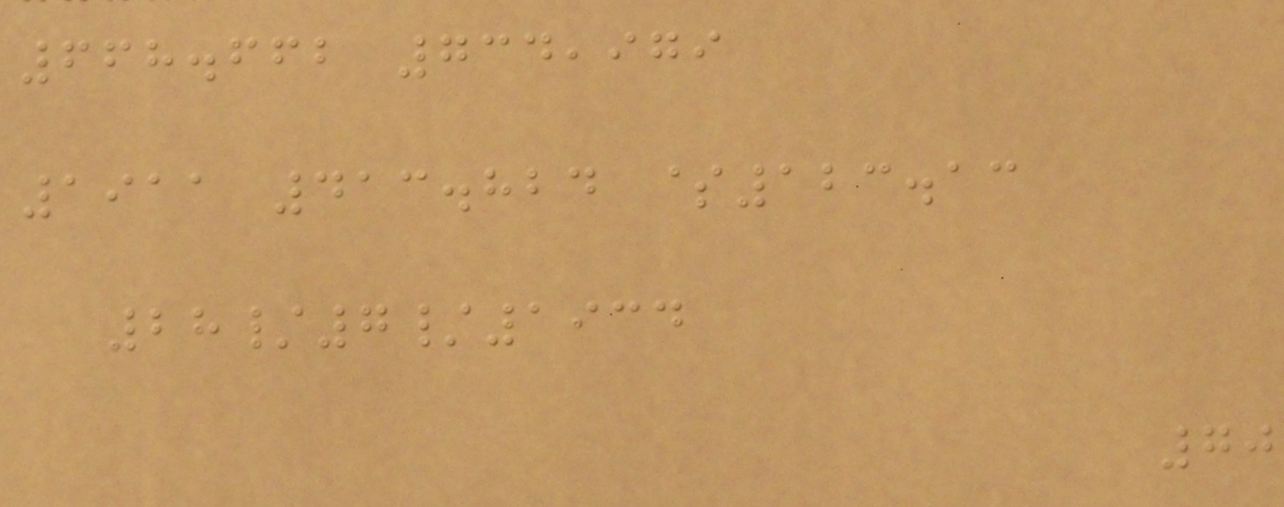668.662 734,979
1911 413.824 $123.13
28/7/1934
70
